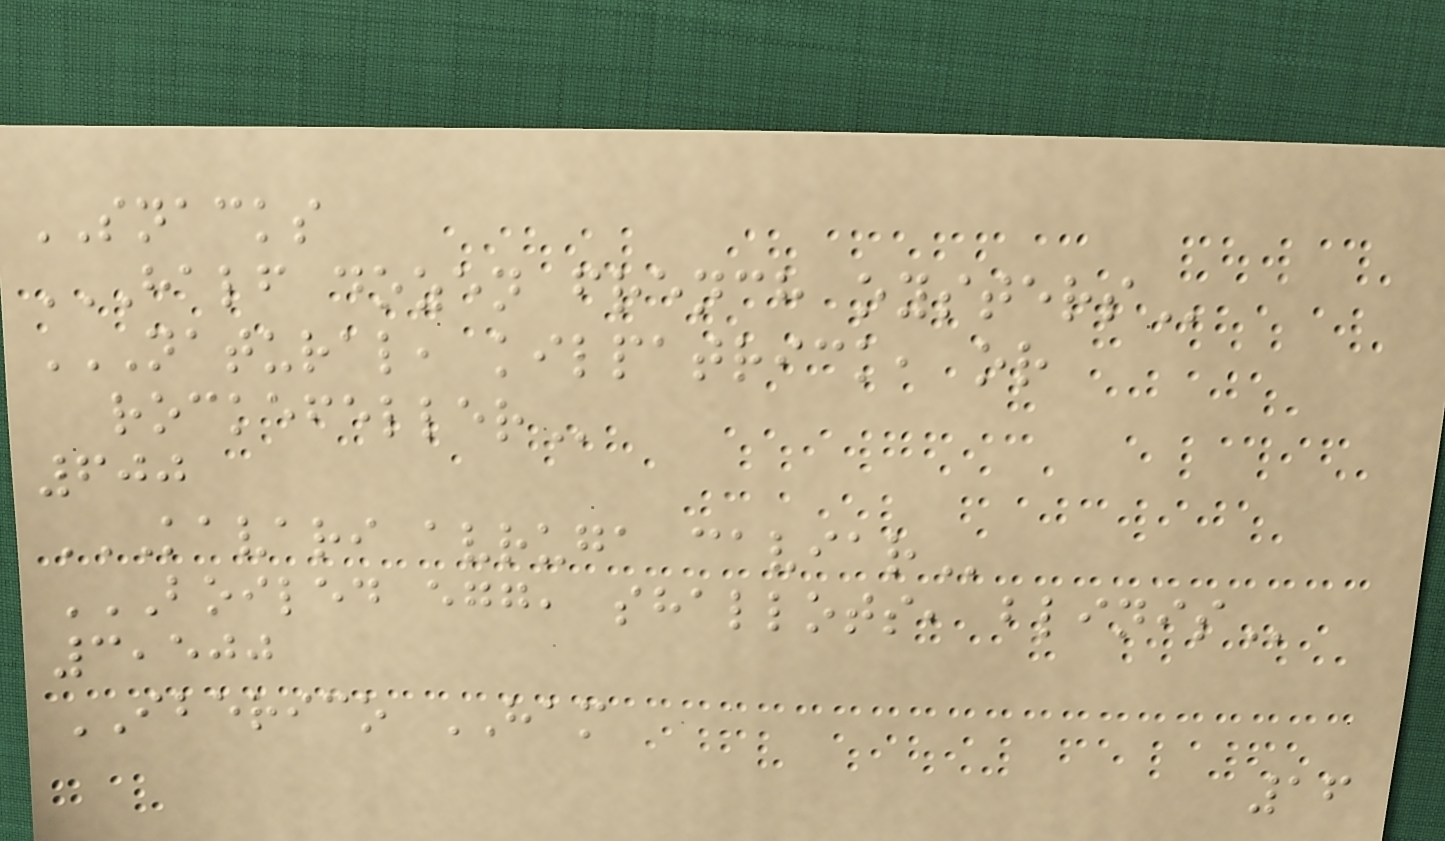SNACKS
HALF DOZEN FRENCH OYSTERS
NATURAL, KILPATRICK, OR
ROCKEFELLER
600
KAVARI AVRUGA CAVIAR
BOILED EGG, SHALLOTS, BLINIS
3,500
IBERICO HAM
16
